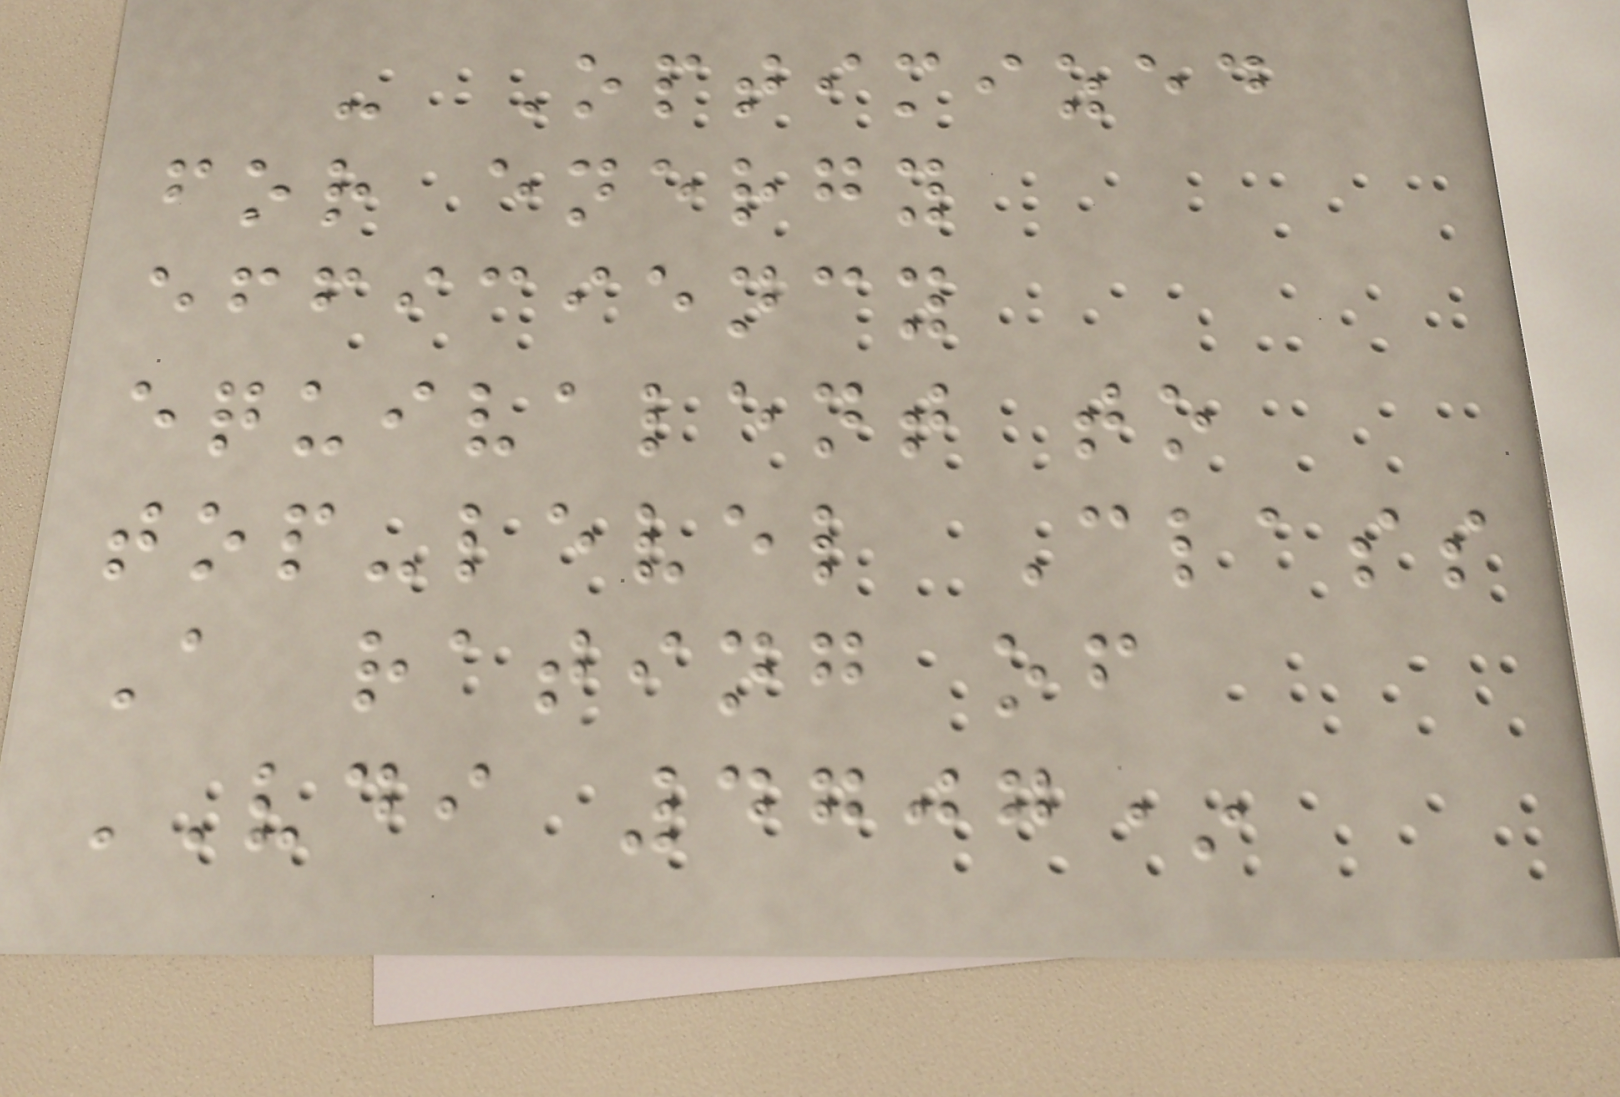- Optimized
for energy
efficiency
equivalent to
top-level Class
A rating of
VDI 4707*
